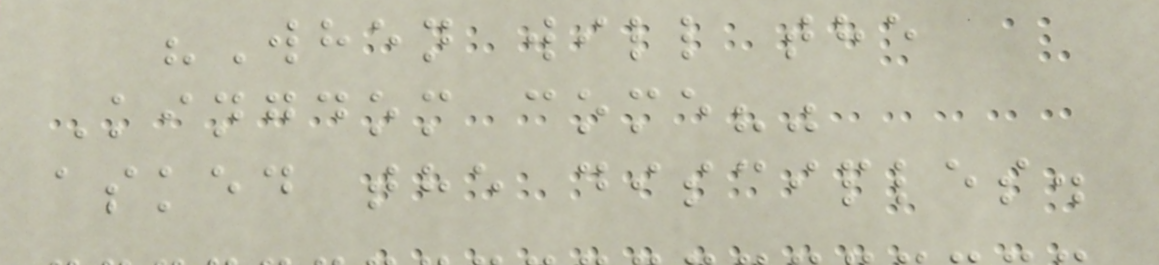"When will the
Kingdom come?"
asked the disciples.
